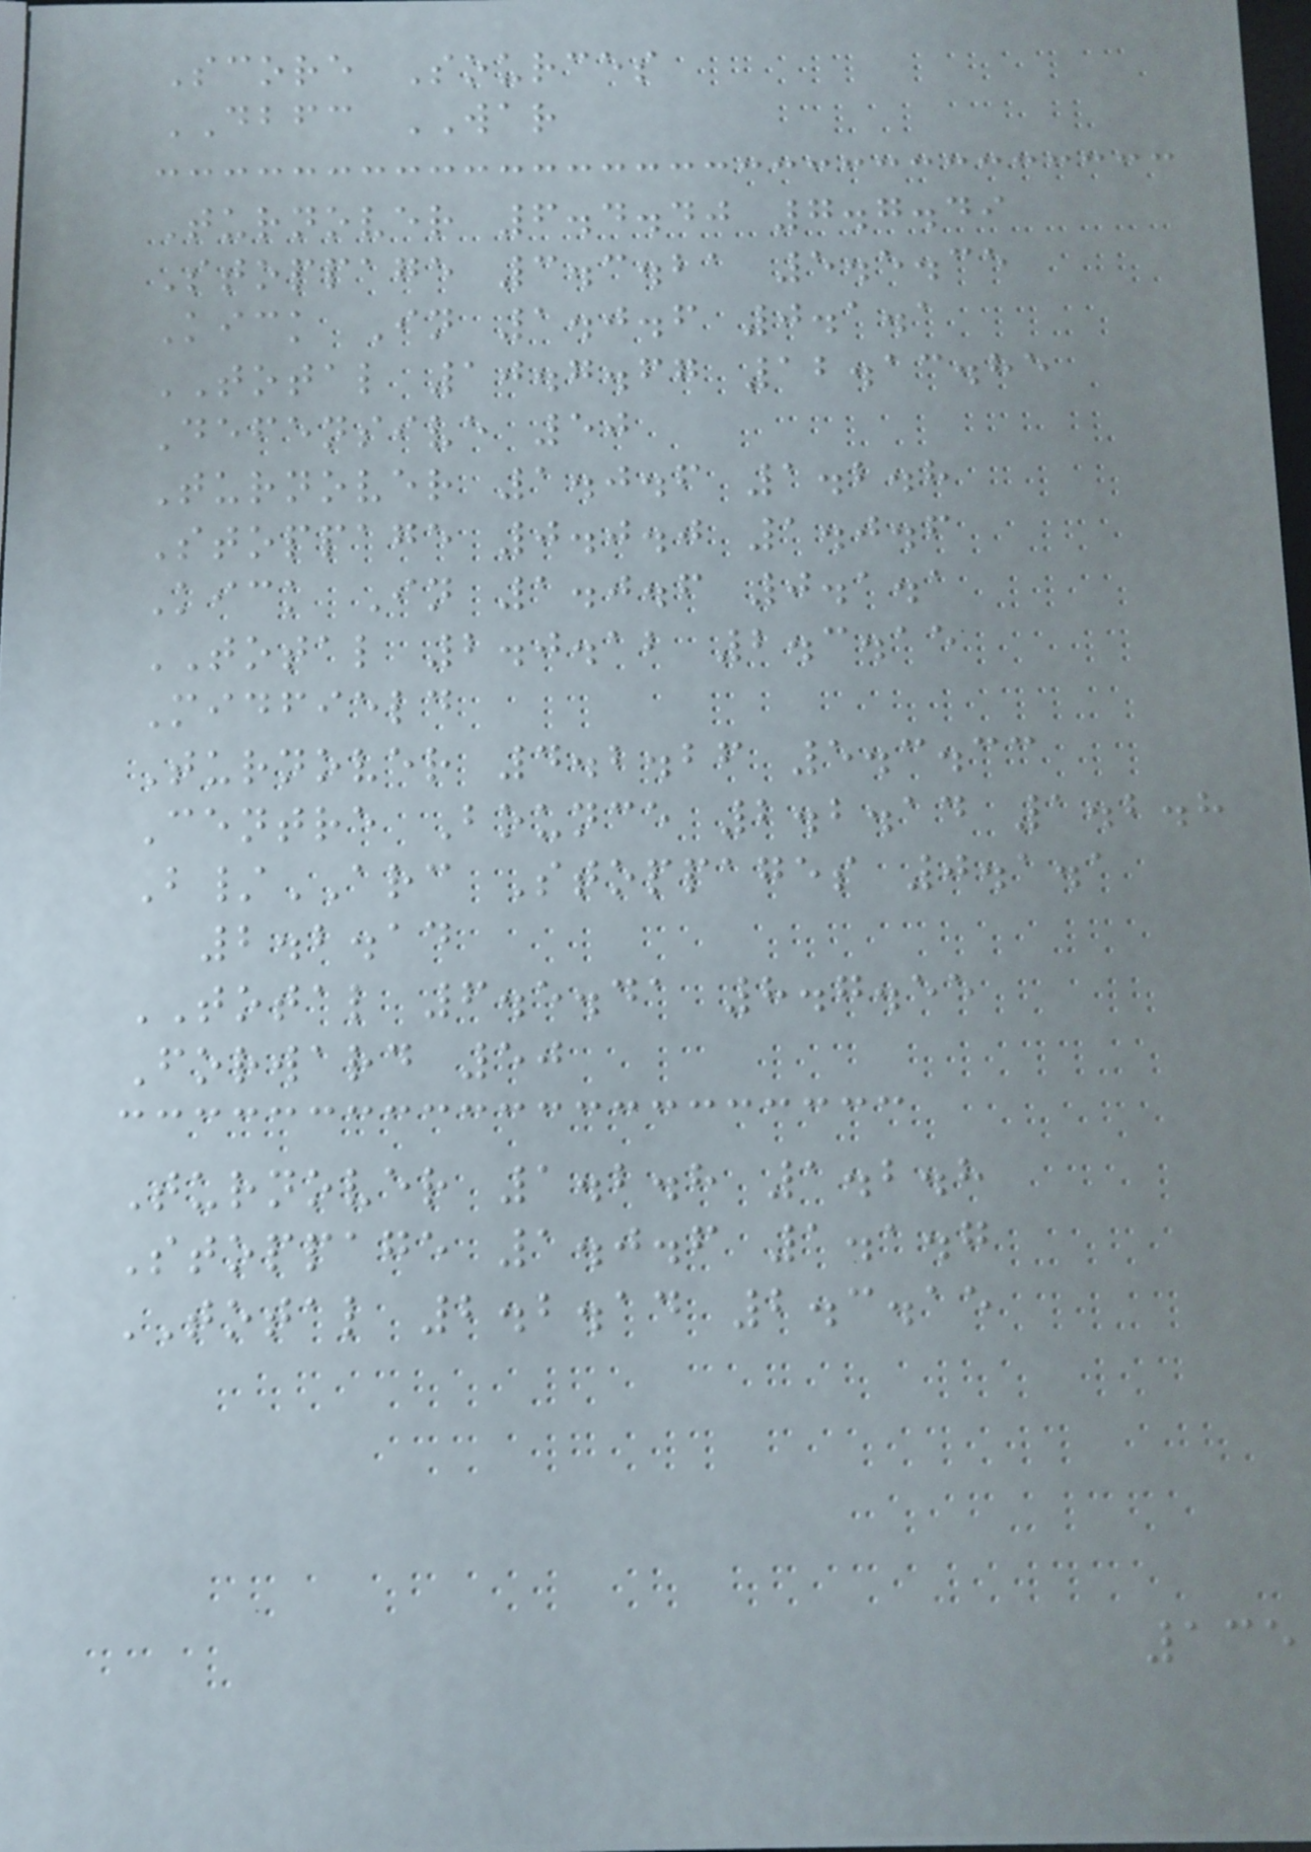Score Sources
DBFC WAR
Turnover 6.4.40 7.7.49
Stoppage 3.3.21 5.5.35
Kick In 1.0.6 0.1.1
TOTAL 10.7.67 12.13.85
Defensive 50
Turnover 1.0.6 1.2.8
Stoppage 0.0.0 1.0.6
Kick In 1.0.6 0.1.1
TOTAL 2.0.12 2.3.15
Midfield
Turnover 4.2.26 5.3.33
Centre Bounce 2.2.14 1.2.8
B/ARC Stoppages 0.1.1
2.2.14
TOTAL 6.5.41 8.7.55
Forward 50
Turnover 1.2.8 1.2.8
Stoppage 1.0.6 1.1.7
TOTAL 2.2.14 2.3.15
135
